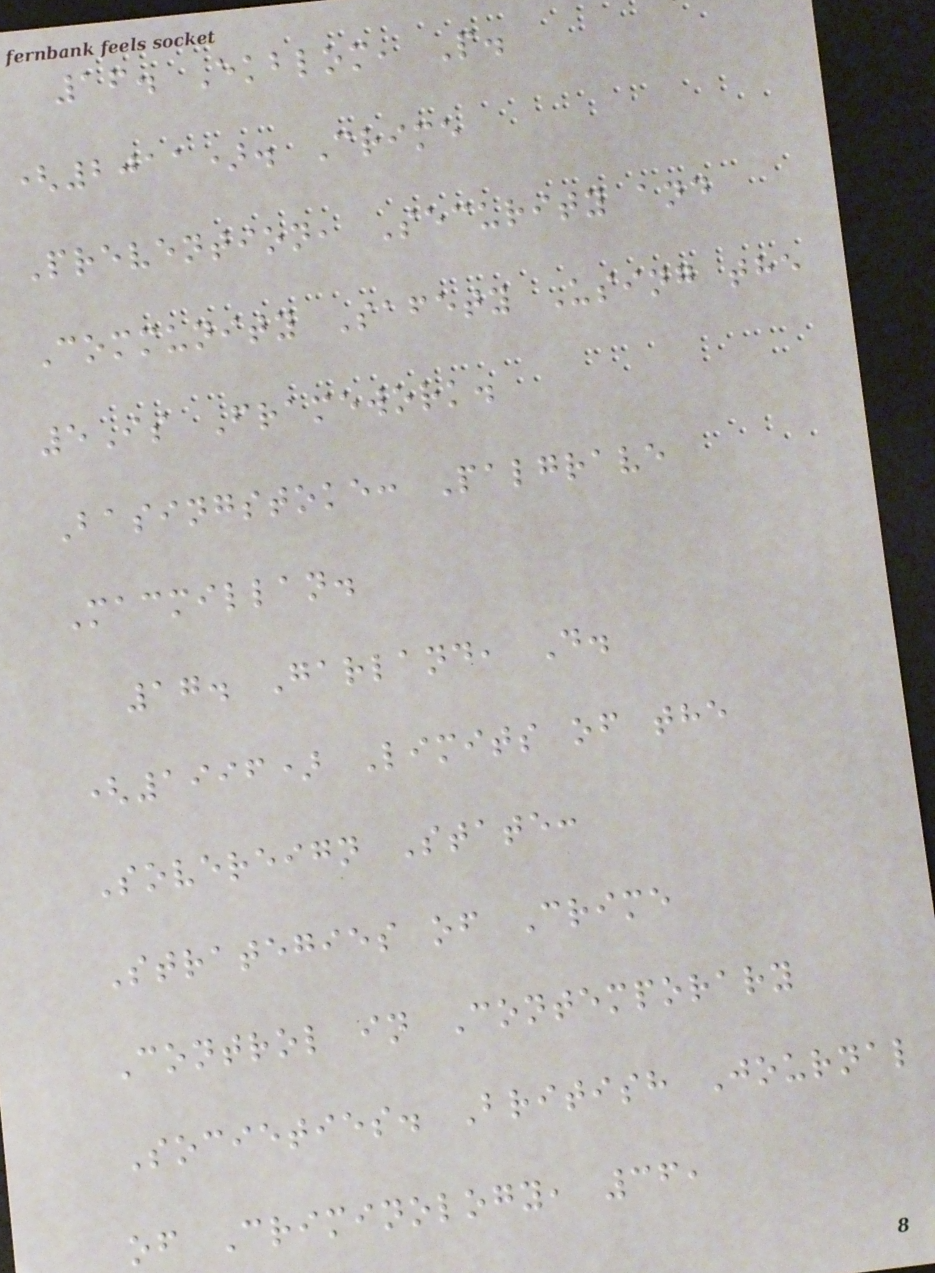16. Ekblom, P.
(2011). Crime
Prevention, Security and
Community Safety Using the
5Is Framework.
Basingstoke: Palgrave
Macmillan.
17. Garland, D.
(1996) Limits of the
Sovereign State:
Strategies of Crime
Control in Contemporary
Societies. British Journal
of Criminology, 36,
